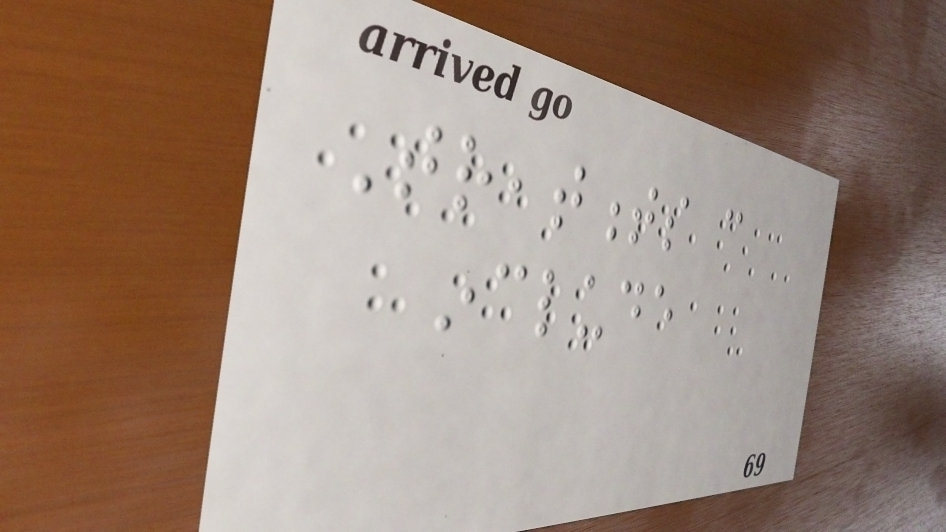Treatments can
include
